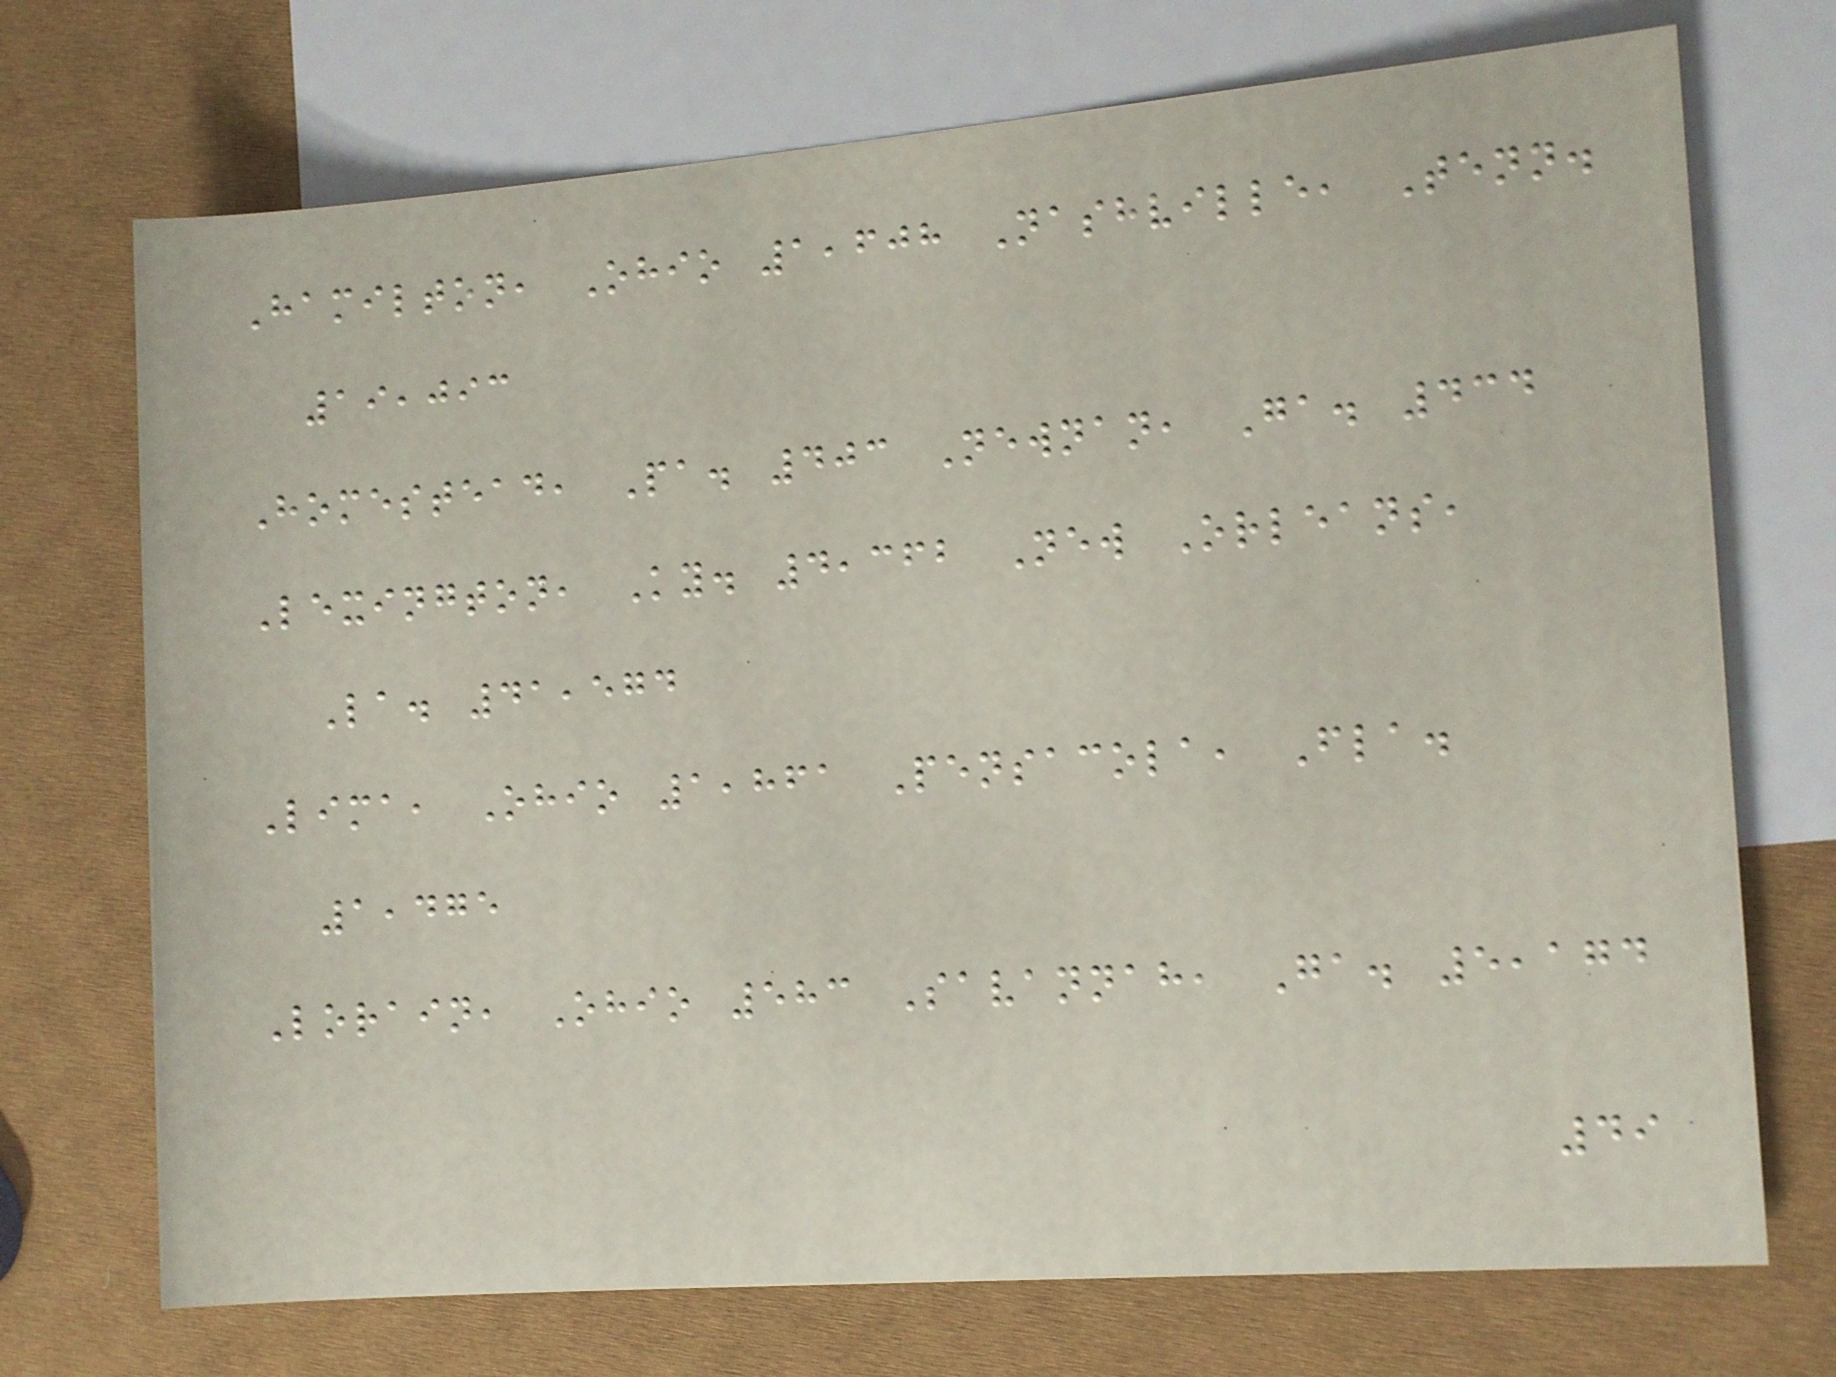Hamilton, Ohio 1,608 Nashville, Tenn.
19,093
Homestead, Pa. 403 Newnan, Ga. 434
Lexington, Ky. 4,362 New Orleans,
La. 41,574
Lima, Ohio 1,861 Pensacola, Fla.
1,475
Lorain, Ohio 583 Savannah, Ga. 5,174
49
